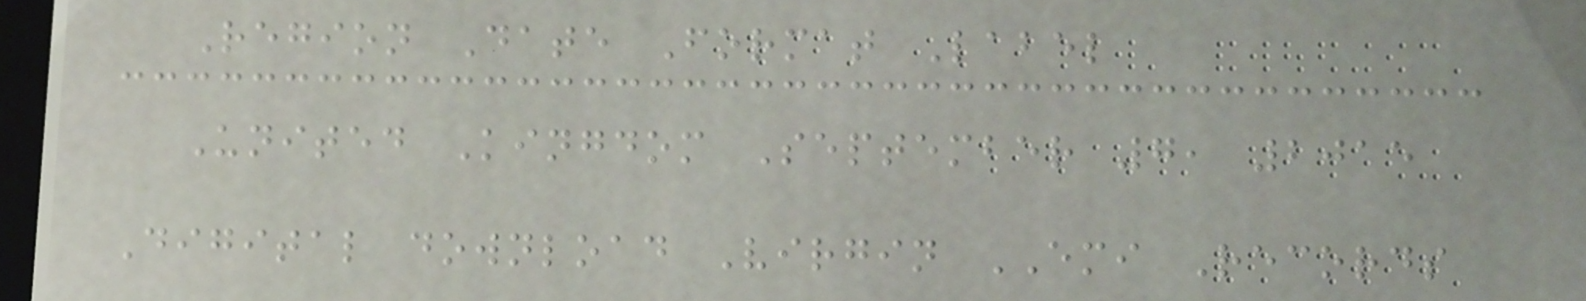Region Date Format Label
United Kingdom September 7, 2015
Digital download Virgin EMI Records
